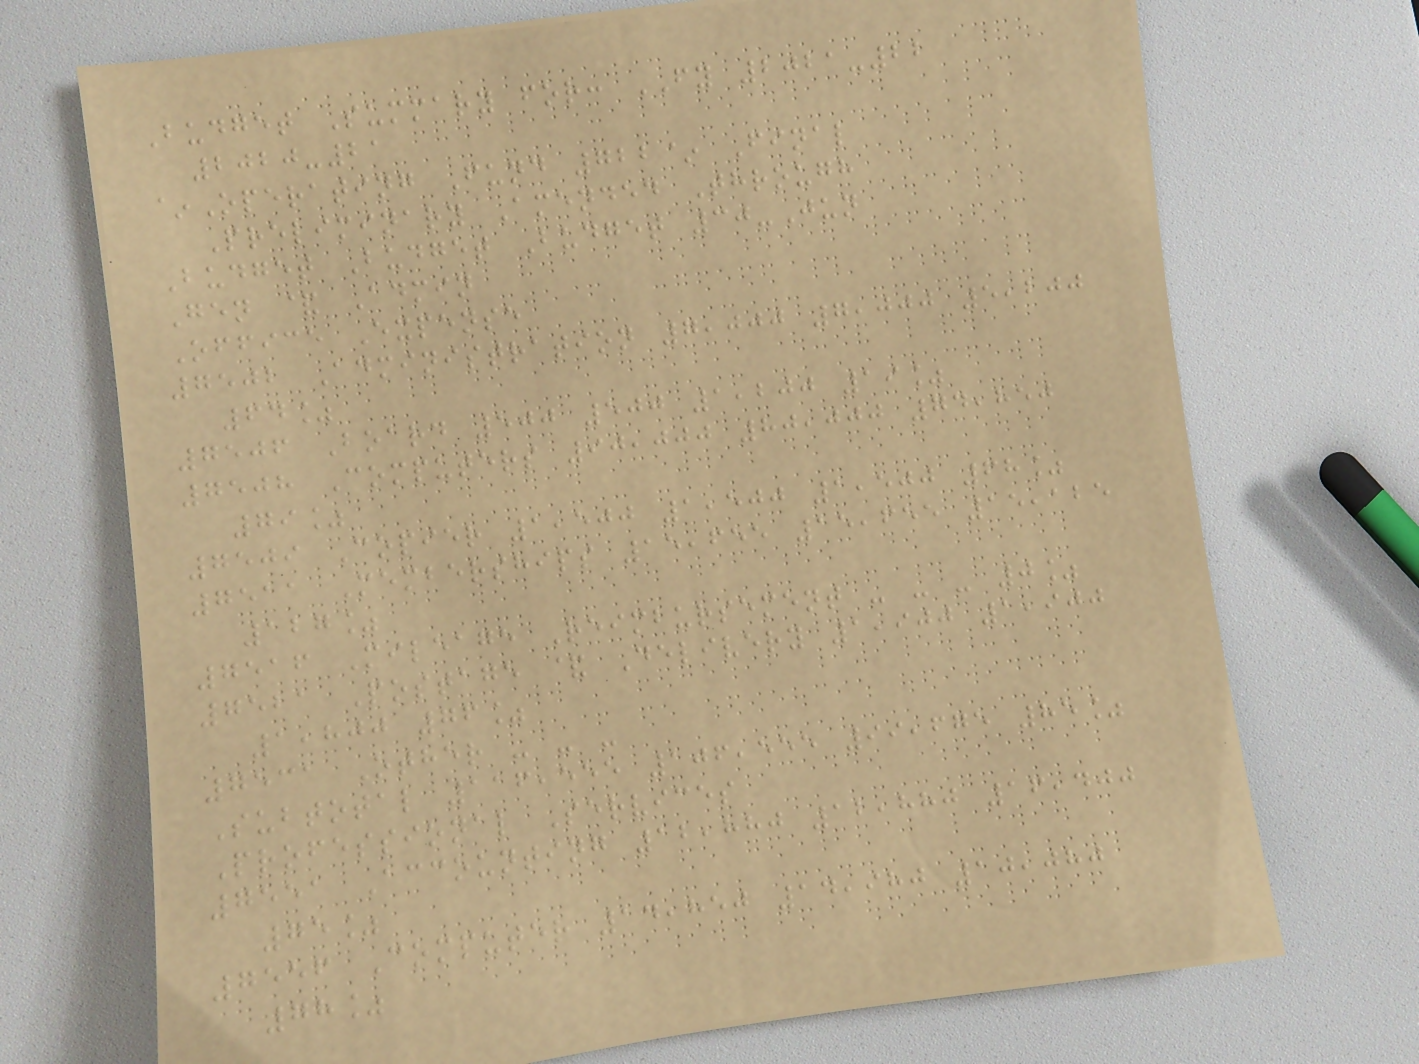Budget Summary for: FY 2021-22
2020-21
~Operating Fund 722~ Final
Preliminary Amended Through
Budget Budget Budget 30-Jun
Gen & Admin
Office Expense
7502 Administration 7,000 7,000 5,200
64%
7506 Board 500 500 1,200 19%
7508 Computers 90,000 80,000 74,850
79%
7509 Copier 1,500 1,500 1,500 68%
7511 Memberships 15,655 15,655 15,125
127%
7516 Mileage Reimbursement - - - 0%
7521 Postage & Delivery 1,900 1,900
1,800 76%
7531 Other - - -
Subtotal 116,555 106,555 99,675 85%
Professional Services
7551 Accounting 12,880 12,880 16,400
75%
7556 Computer 14,850 14,980 10,080
78%
